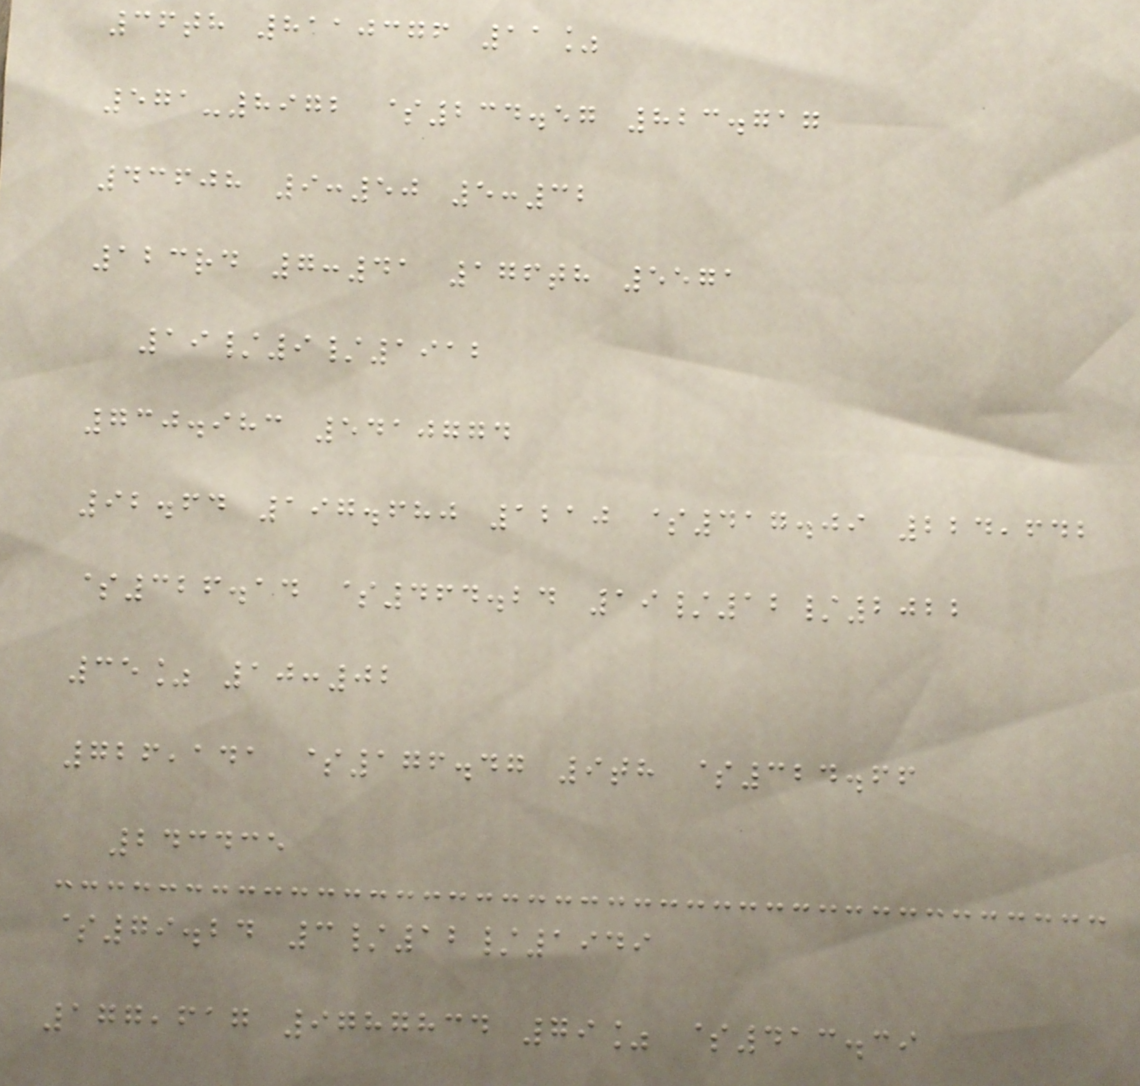36th 8110376 11%
571-8972 $234.57 823.717
43608 9:50 5:32
123rd 7:41 176th 5571
19/9/1912
730.983 5410774
92.64 197.680 1210 $417.09 224,642
$326.14 $464.24 19/12/2022
35% 10:02
726,141 $176.47 9th $324.66
243435
$79.24 3/12/1949
177,617 9787834 79% $413.39
